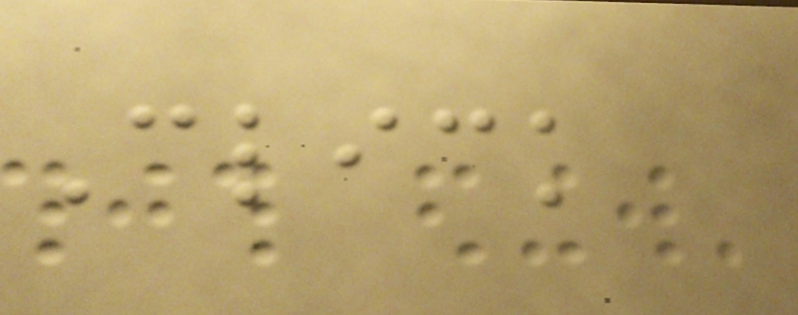Click
